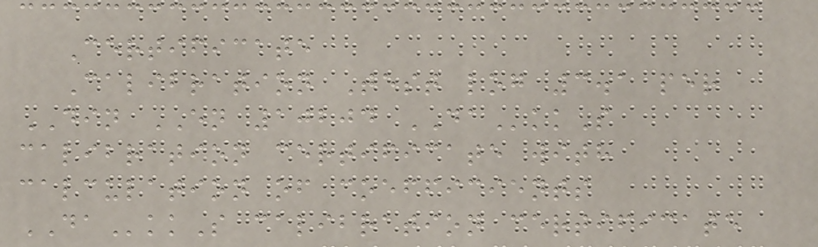Certificate
Calibration Test log 3.1 per
DIN EN 10204 DAkkS
calibration certificate with
calculation of coefficients
DAkkS calibration certificate
